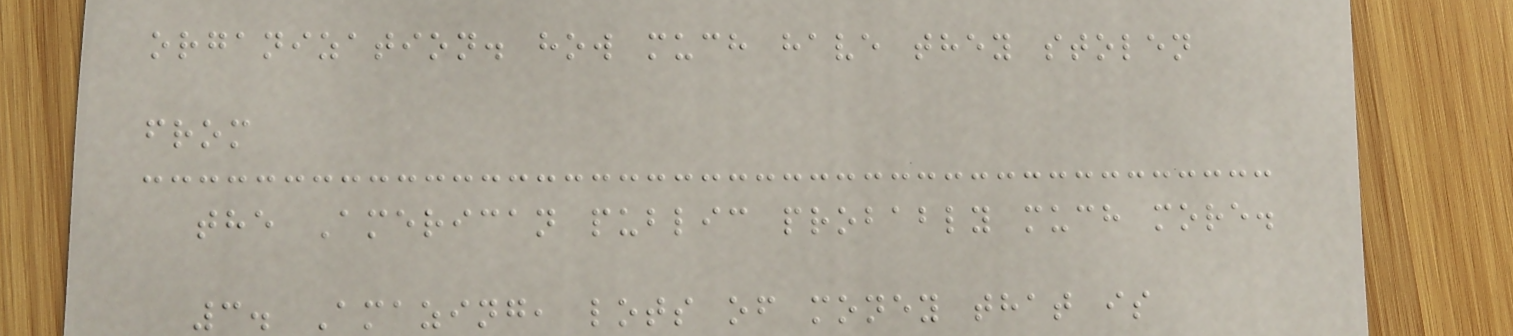organization. how much have they stolen
from
the American public probably much more.
3. Amazing, lots of money that is
